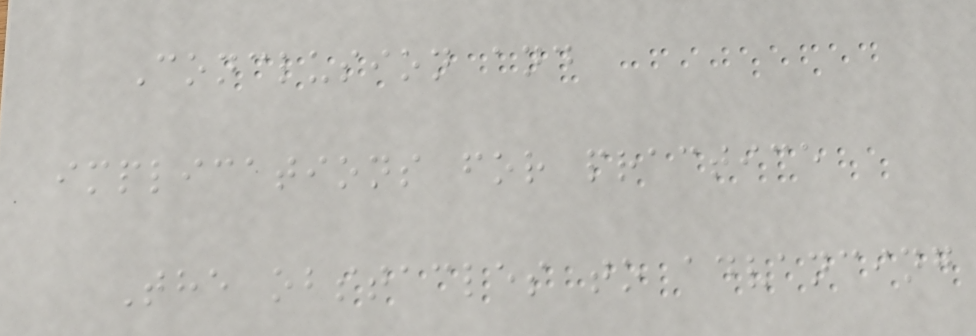Conclusion and
implications for practice
The obstacles to advancing
